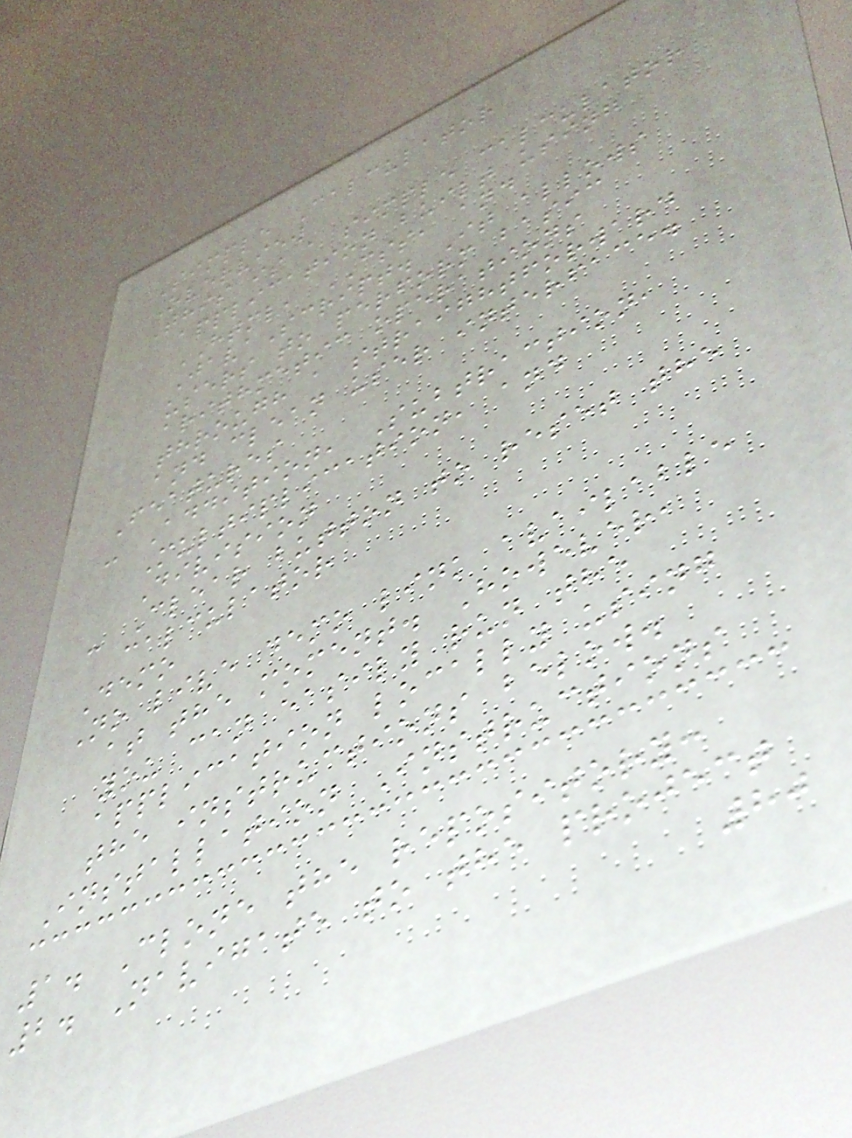Simple Calculator
Overview
This is a simple calculator
application built using
HTML, CSS, and
JavaScript. It allows
users to perform basic
arithmetic operations
through a straightforward
and clean user interface.
Features
- Addition, Subtraction,
Multiplication, and
Division
- Clear button to reset the
calculator
Demo
No live demo link available
at the moment. However,
you can easily run the
application locally using
the instructions below.
Installation Instructions
1. Clone the repository:
2. Navigate to the project
80
